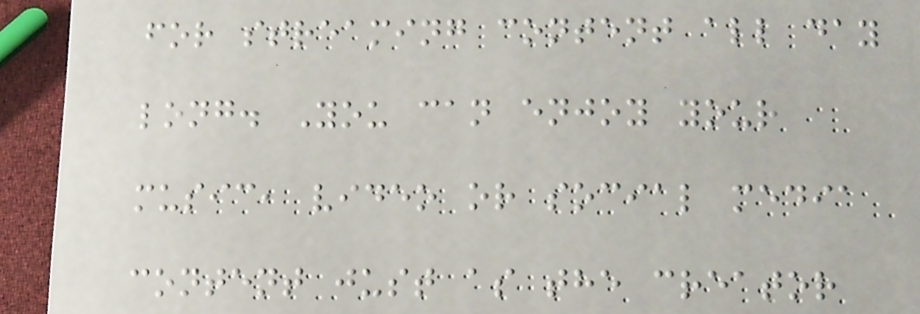for streaming content all day
long. You can enjoy your
music, video or social media
content just as the creator
